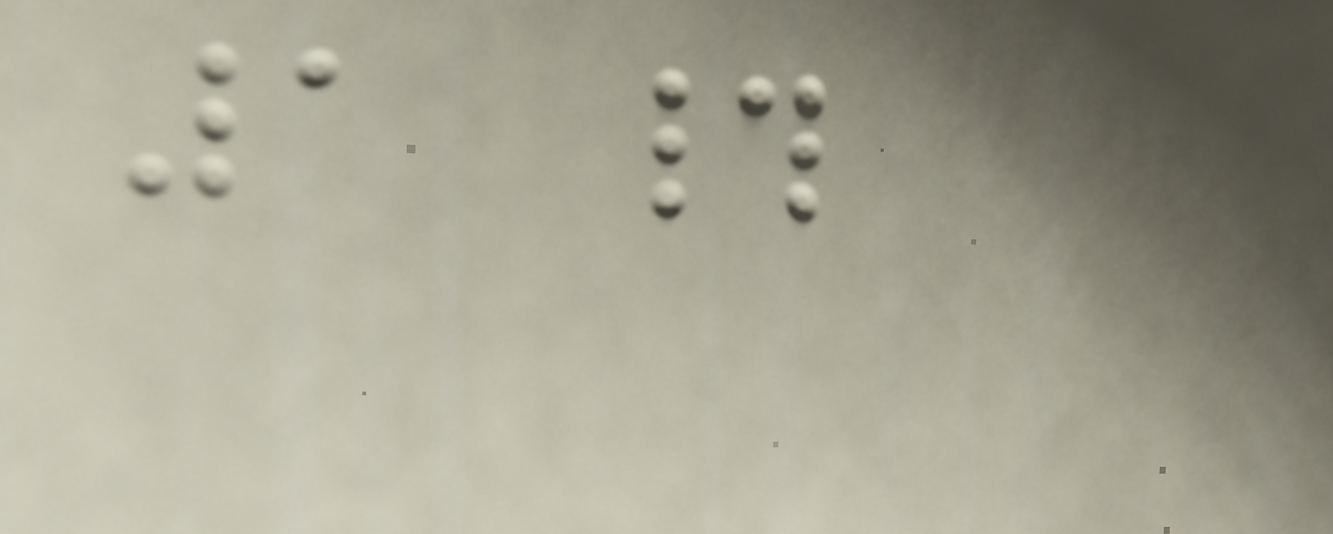1 #
